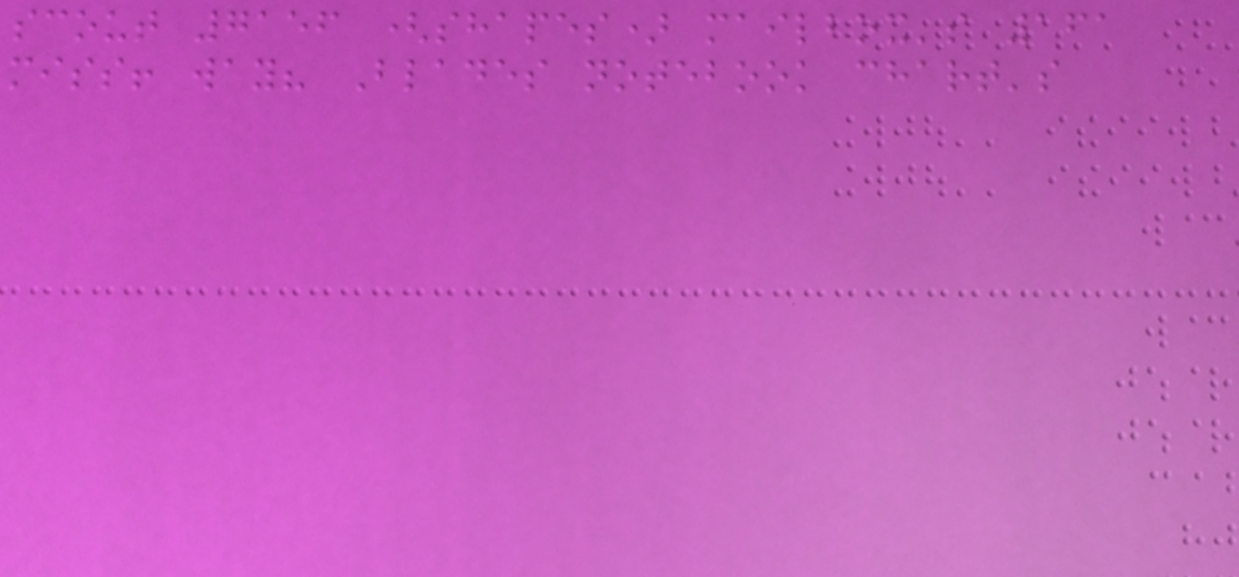scout 7156 (shapes) mailbox's 161
miss! way? Blades notebook chart's
